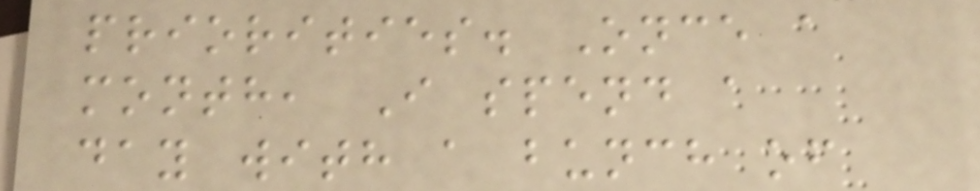priorities. Once a
month, I spend a
day with a bunch of
